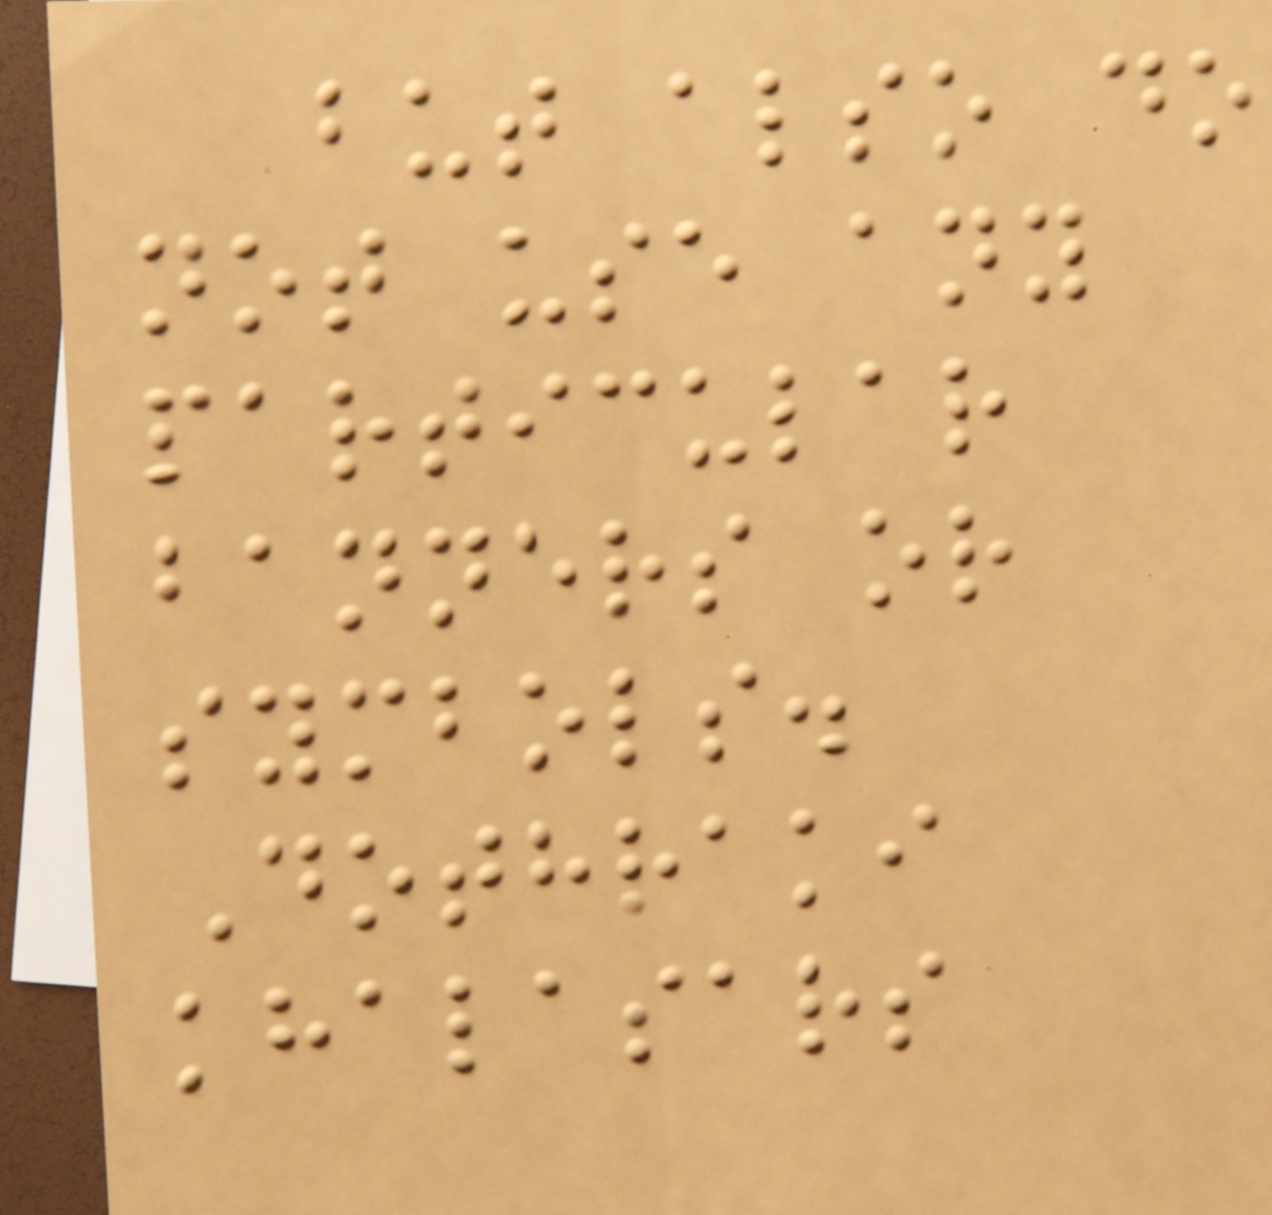but also do
not use any
particular
banners or
symbols.
Dothraki
khalasars
